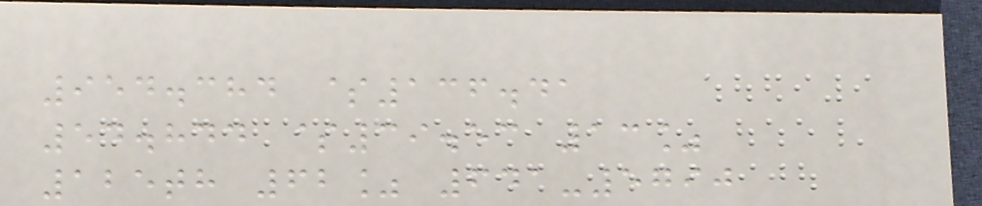954.384 $136.41
54.844 $39.53 13%
125th 62% 641-5790
